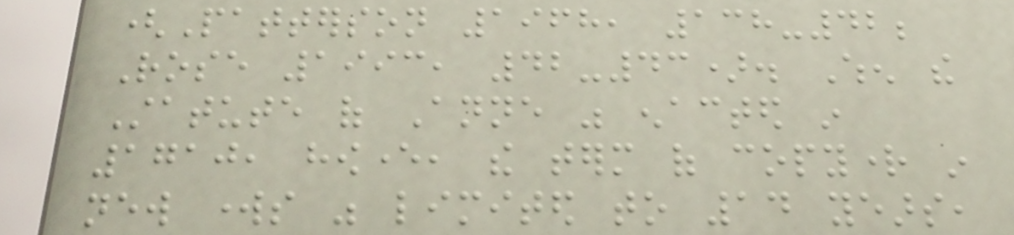(Patterson 1968, 138-42;
Rose 1993, 42-43). When the
Statute of Anne was enacted in
1710, however, the term of copyright in
new works was limited to 14 years,
